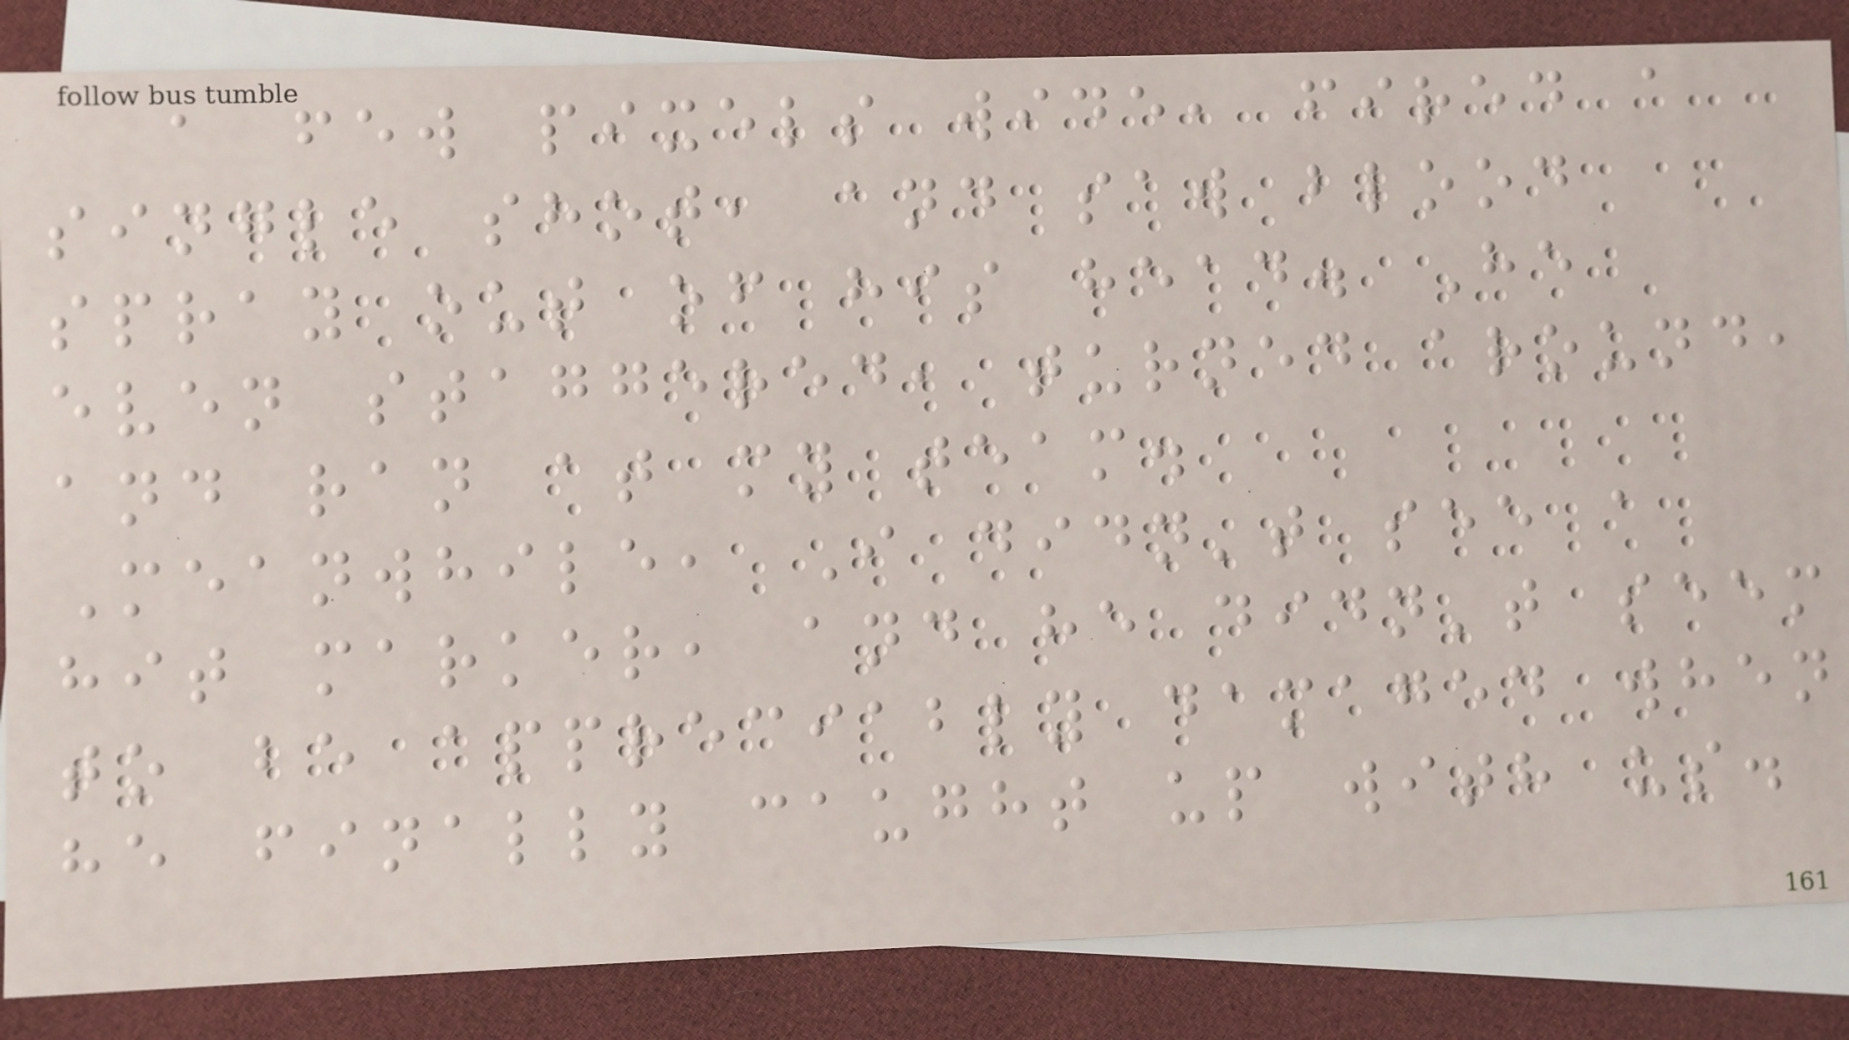a few pixels wide, fired a
single shot, and saw blood
spray out of his head. He
even staggered, turned around,
and ran at my team.
Meanwhile, I didn't see a
hit marker, and he didn't seem
to be appreciably damaged when
he finally caught up with us.
